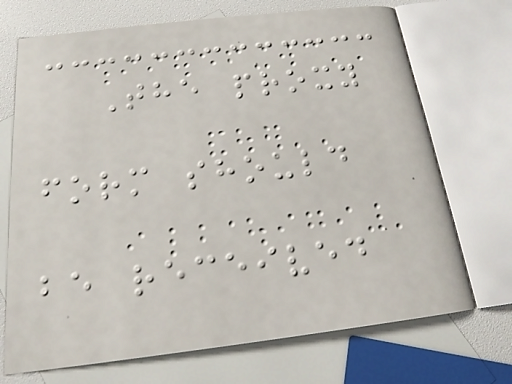The proxy
form should
be received
